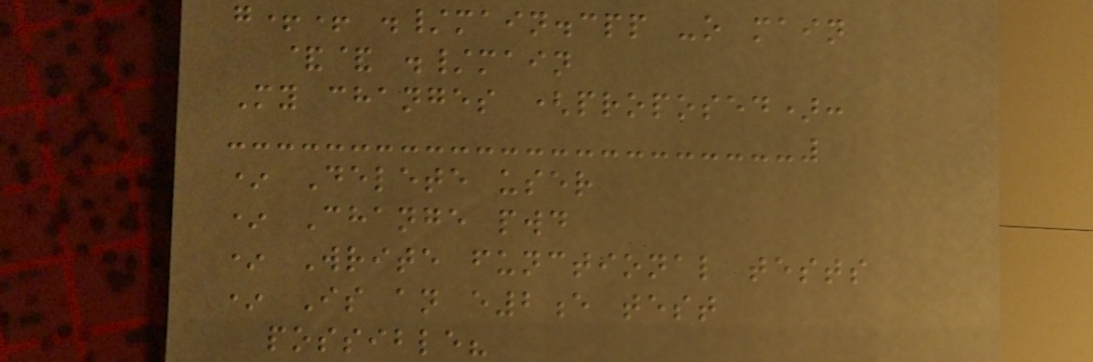g++ ./main.cpp -o main
&& ./main
My changes (proposed):
* Delete user
* Change pwd
* Write functional tests
* Is an e2e test
possible?
